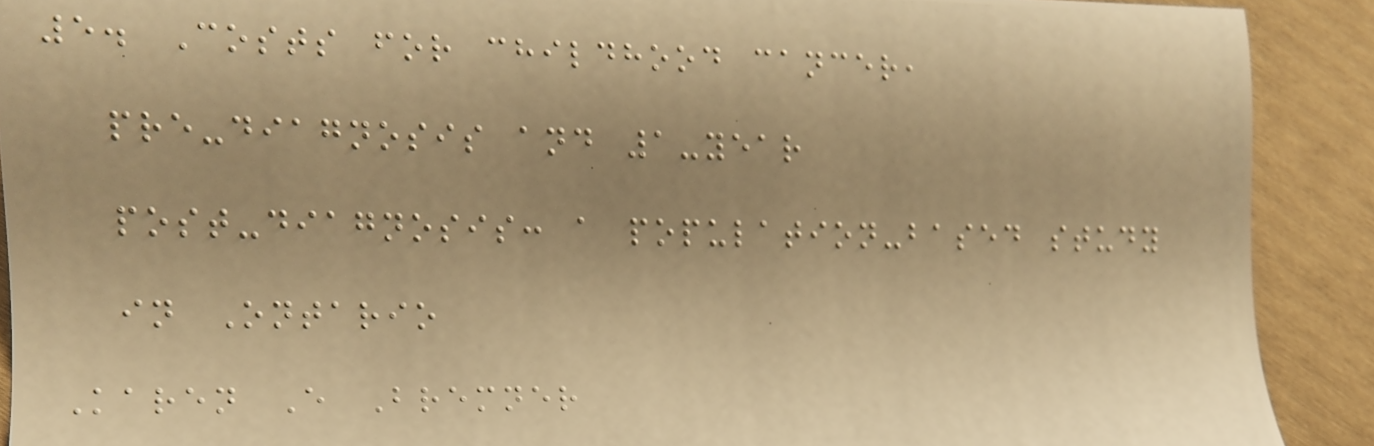5. Costs for childhood cancer,
pre-diagnosis and 1-year
post-diagnosis: a population-based study
in Ontario
Karen E Bremner
